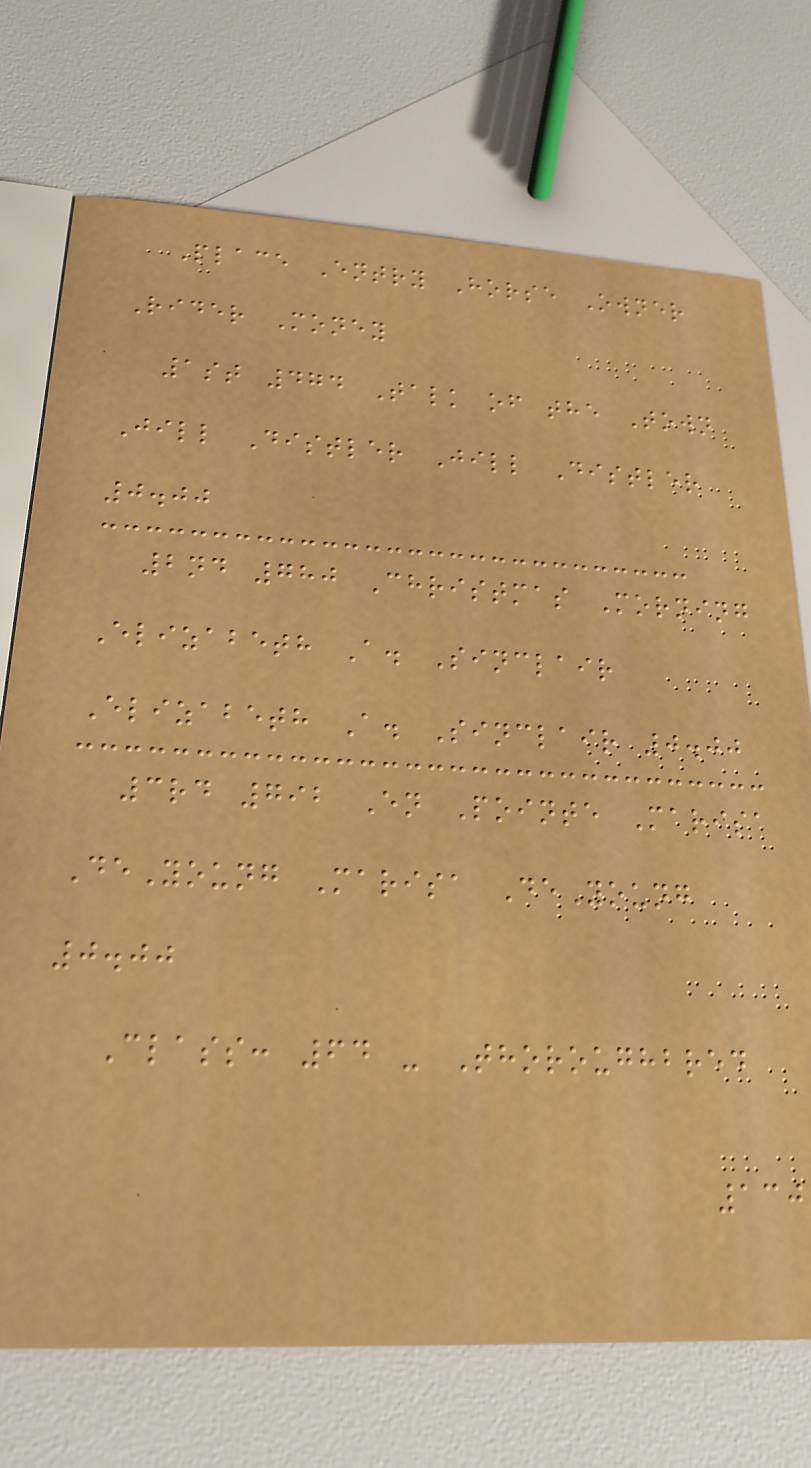Place Entry Horse Owner
Rider Money
1st 474 Talk of the Town
Jill Distler Jill Distler
0.00
2nd 780 Christmas Morning
Elizabeth A. Sinclair
Elizabeth A. Sinclair 0.00
3rd 792 En Pointe Marisa
DeYoung Marisa DeYoung
0.00
Class: 64 - Thoroughbred
130
